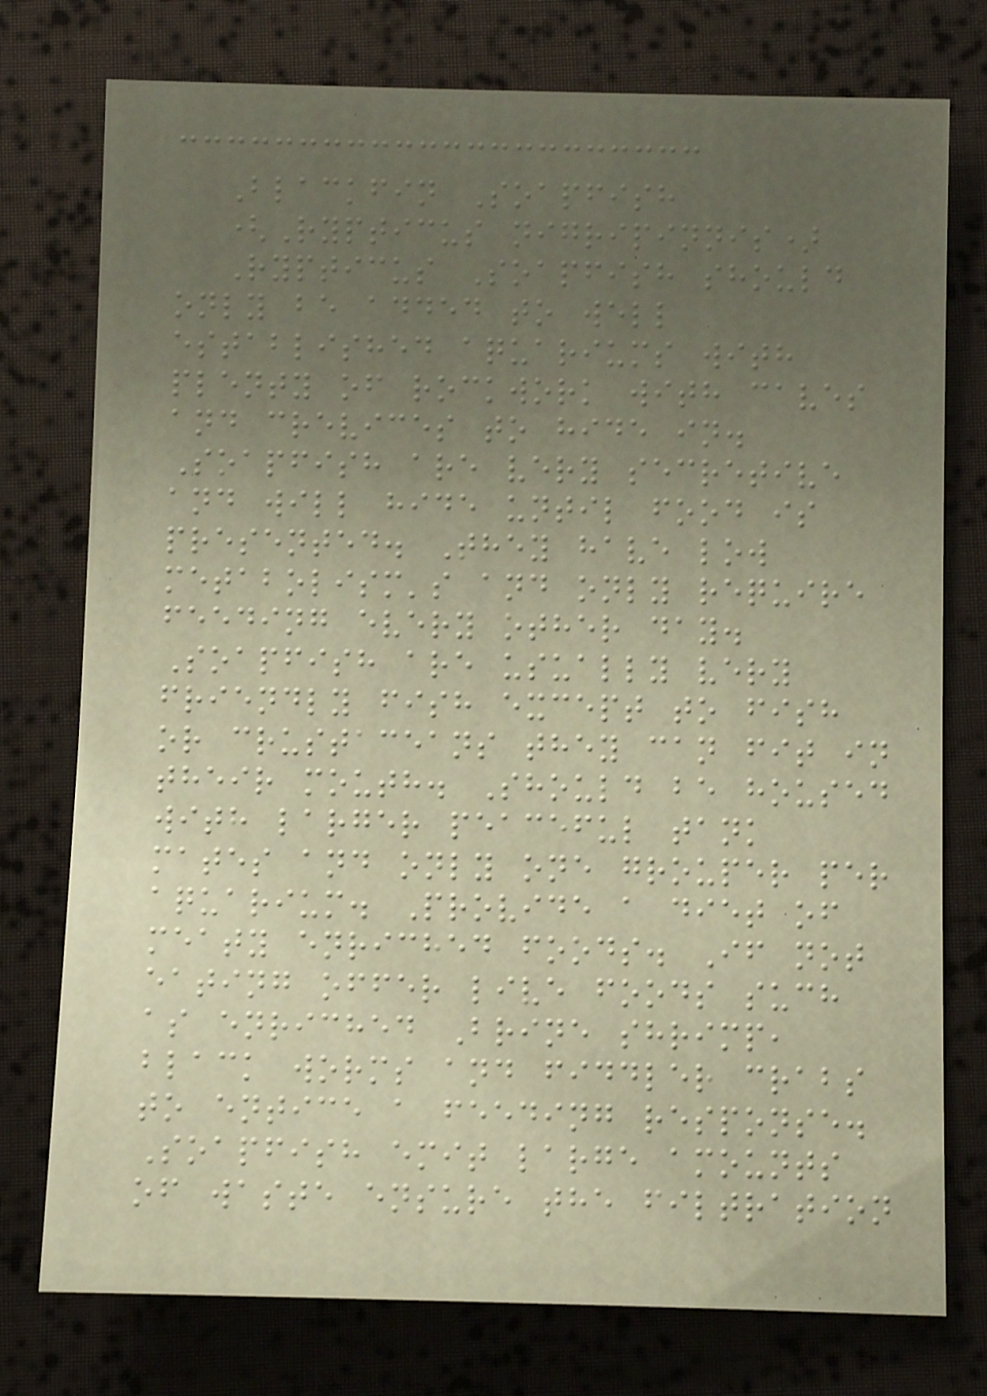Blackfin Soapfish
(Rypticus nigripinnis)
Rypticus Soapfish should
only be added to well
established aquariums with
plenty of rockwork with caves
and crevices to hide in.
Soapfish are very secretive
and will hide until food is
presented. They have low
metabolism's and only require
feeding every other day.
Soapfish are usually very
friendly fish except to fish
or crustaceans they can fit in
their mouth. Should be housed
with larger peaceful tank
mates and only one grouper per
aquarium. Provide a diet of
meaty enriched foods. If not
eating offer live foods such
as enriched Brine shrimp,
black worms and fiddler crabs
to entice a feeding response.
Soapfish emit large amounts
of waste ensure the filtration
